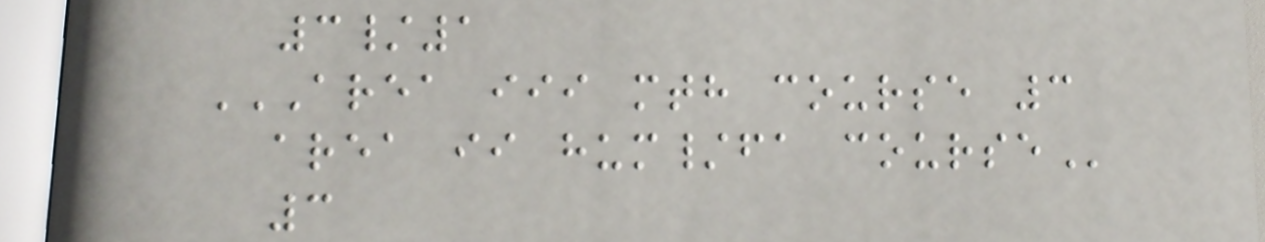3/1
AREA III MTH COURSE 3
AREA II HUM/FA COURSE
3
